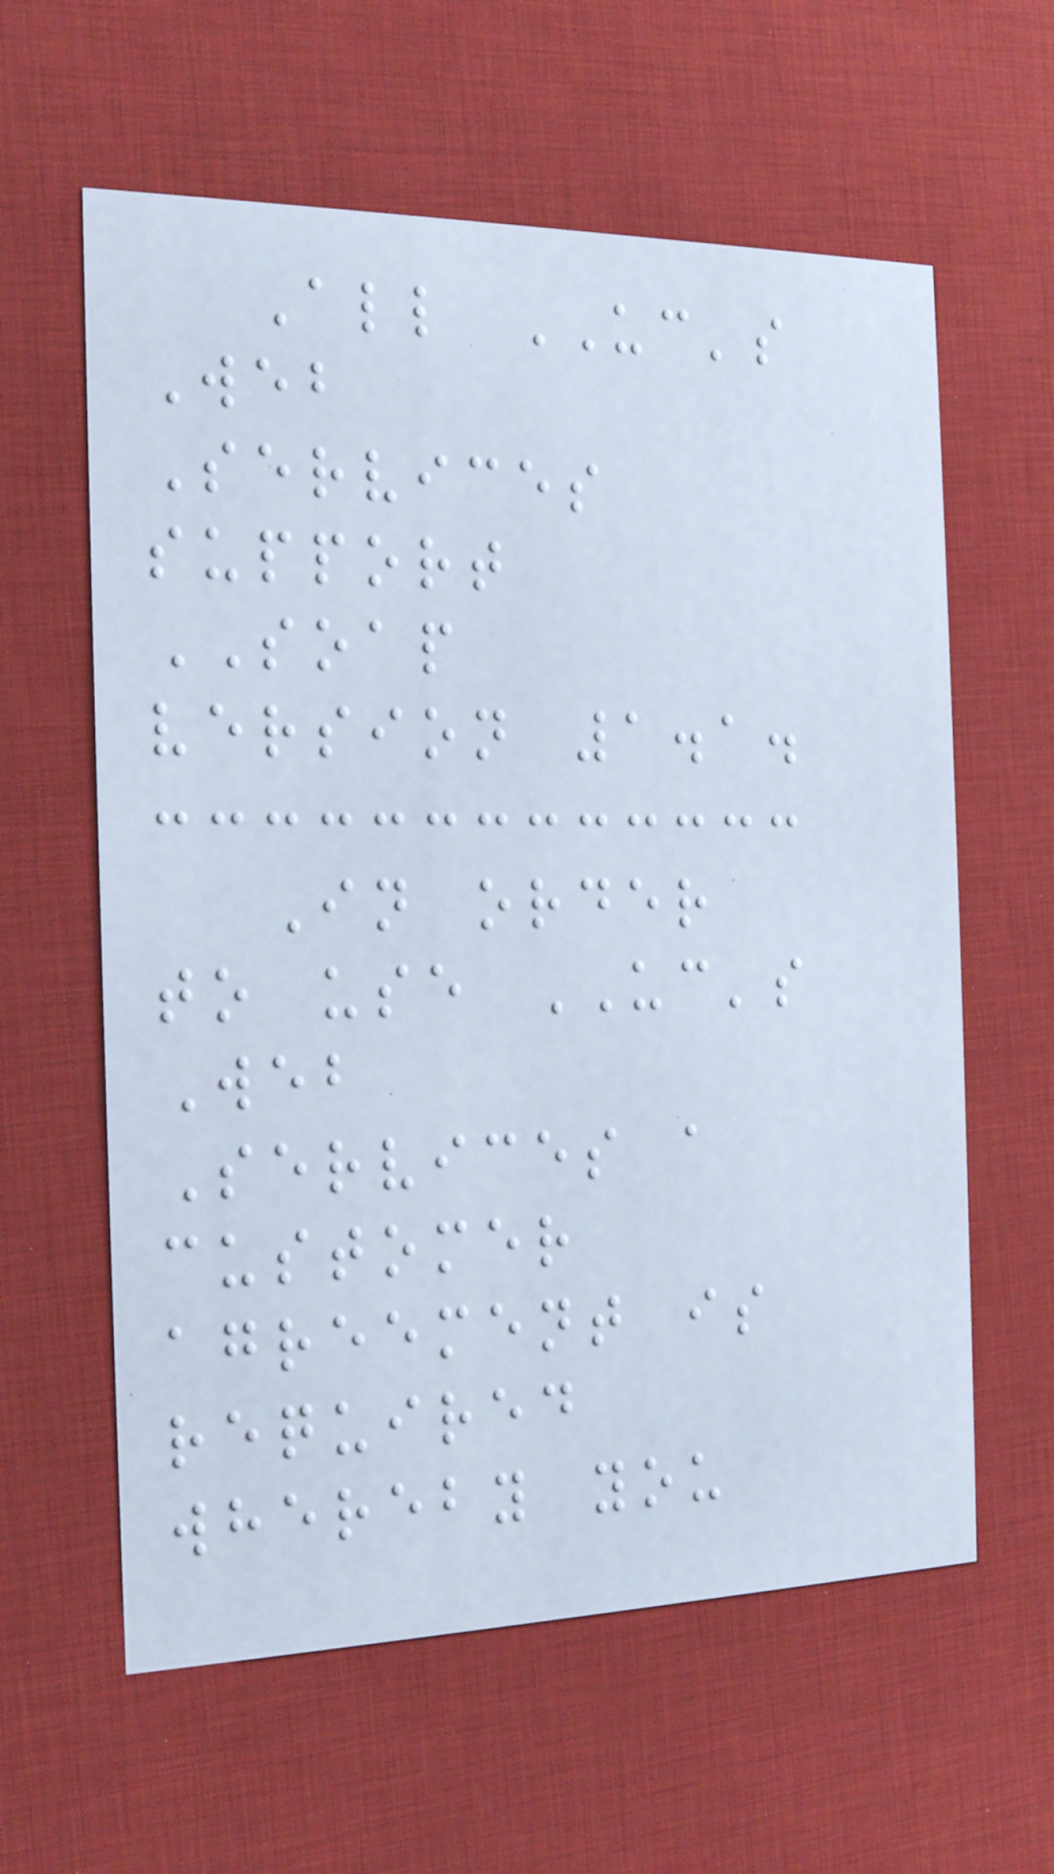All UC's
Web
Services
support
SOAP
version 1.1.
In order
to use UC's
Web
Services a
customer
agreement is
required
whereby you
